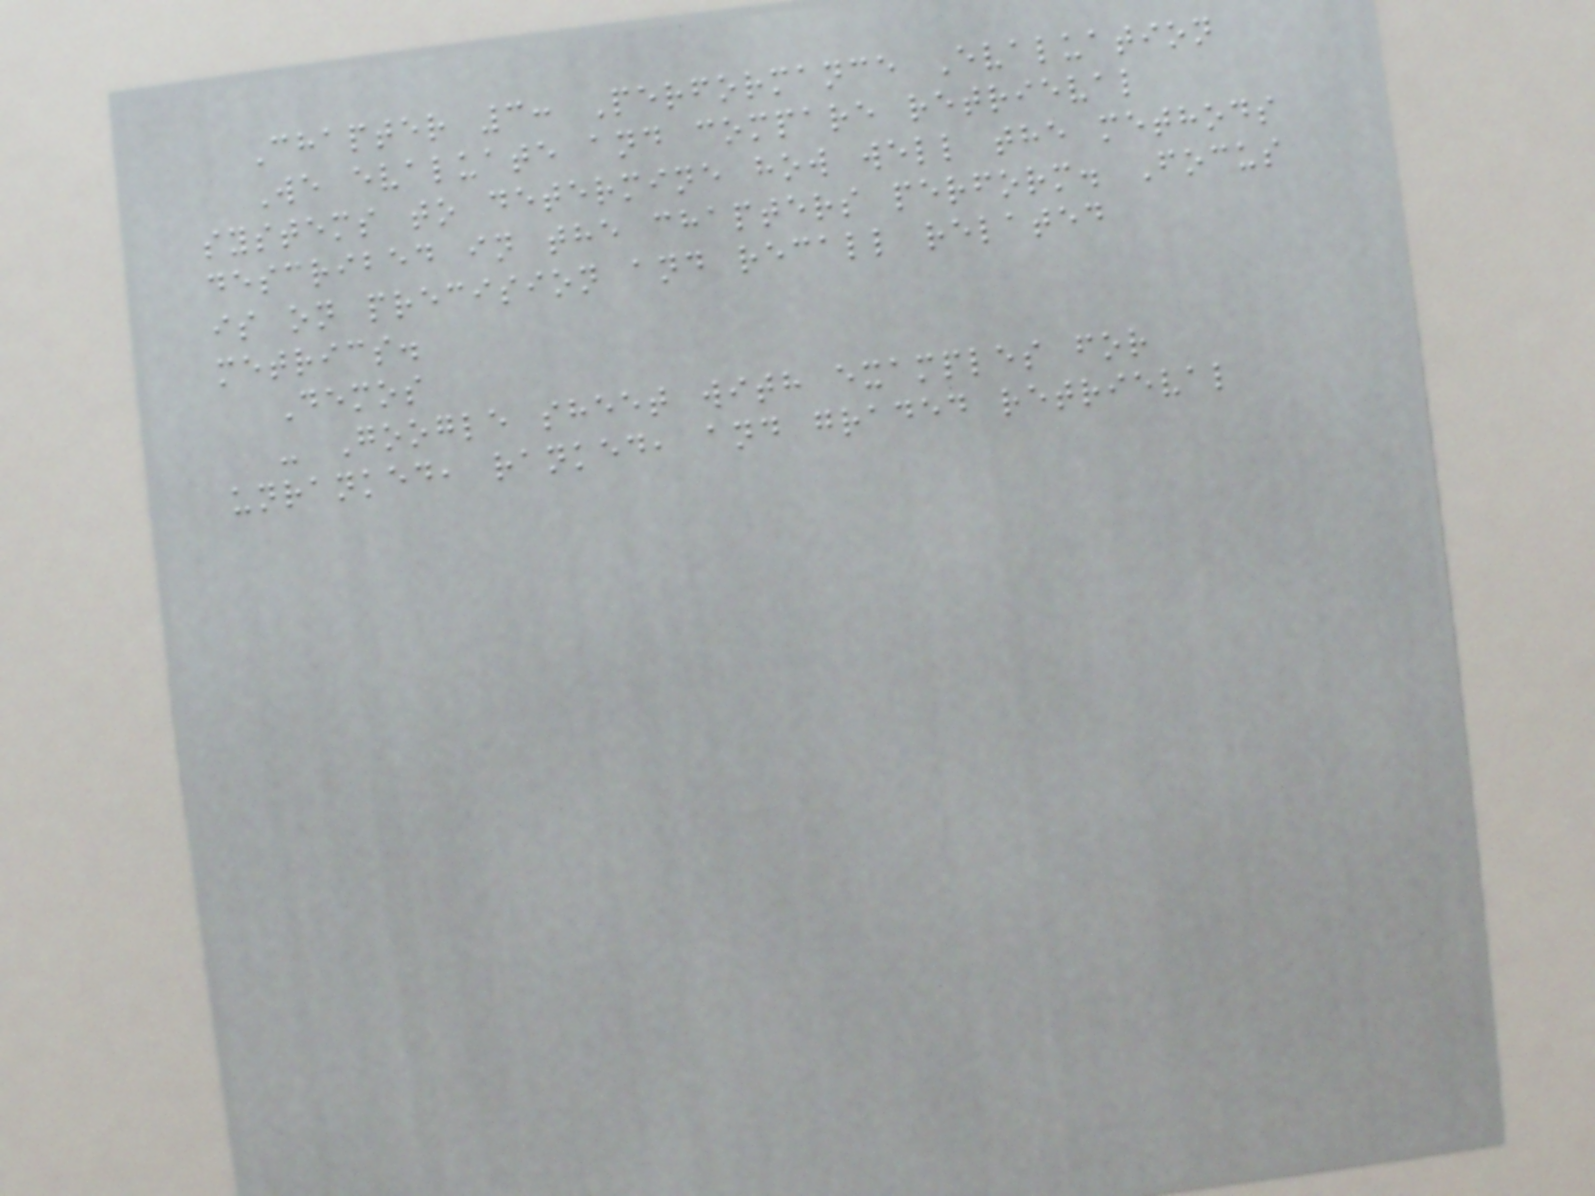Chapter 3: Performance Evaluation
We evaluate and compare retrieval
systems to determine how well the methods
described in the chapters perform. Focus
is on precision and recall related
metrics.
Demos
- Google sheet with examples for
unranked, ranked, and graded retrieval
